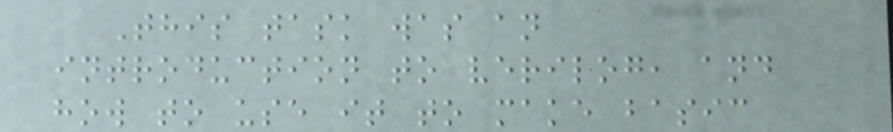This task was an
introduction to verilog, and
how to use it to make basic
